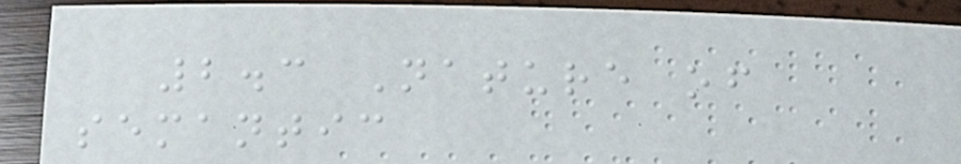2.3 Nature of
semantic
